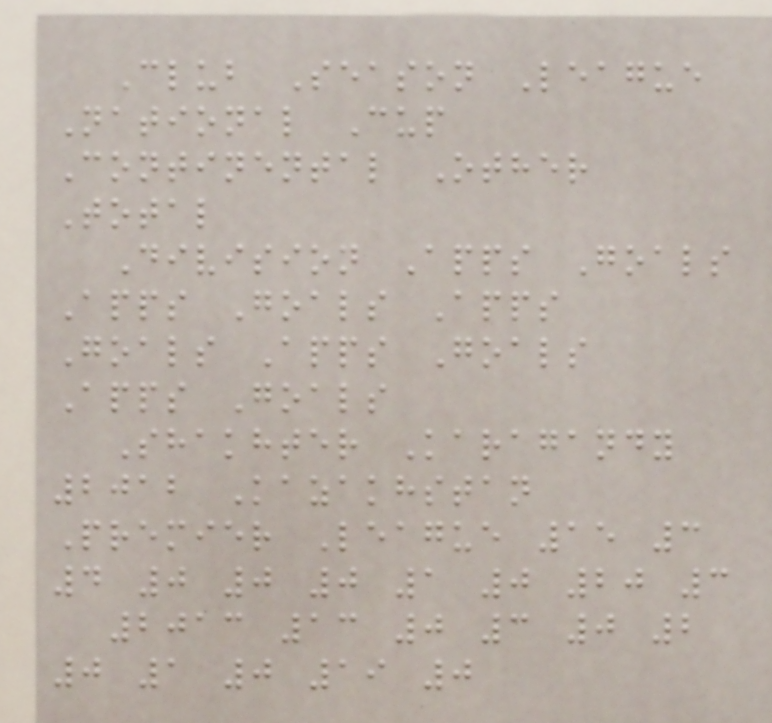Club Season League
National Cup
Continental Other
Total
Division Apps Goals
Apps Goals Apps
Goals Apps Goals
Apps Goals
Shakhter Karagandy
2012 Kazakhstan
Premier League 15 3
4 0 0 0 1 0 20 3
2013 13 0 3 0 2
0 1 0 19 0
